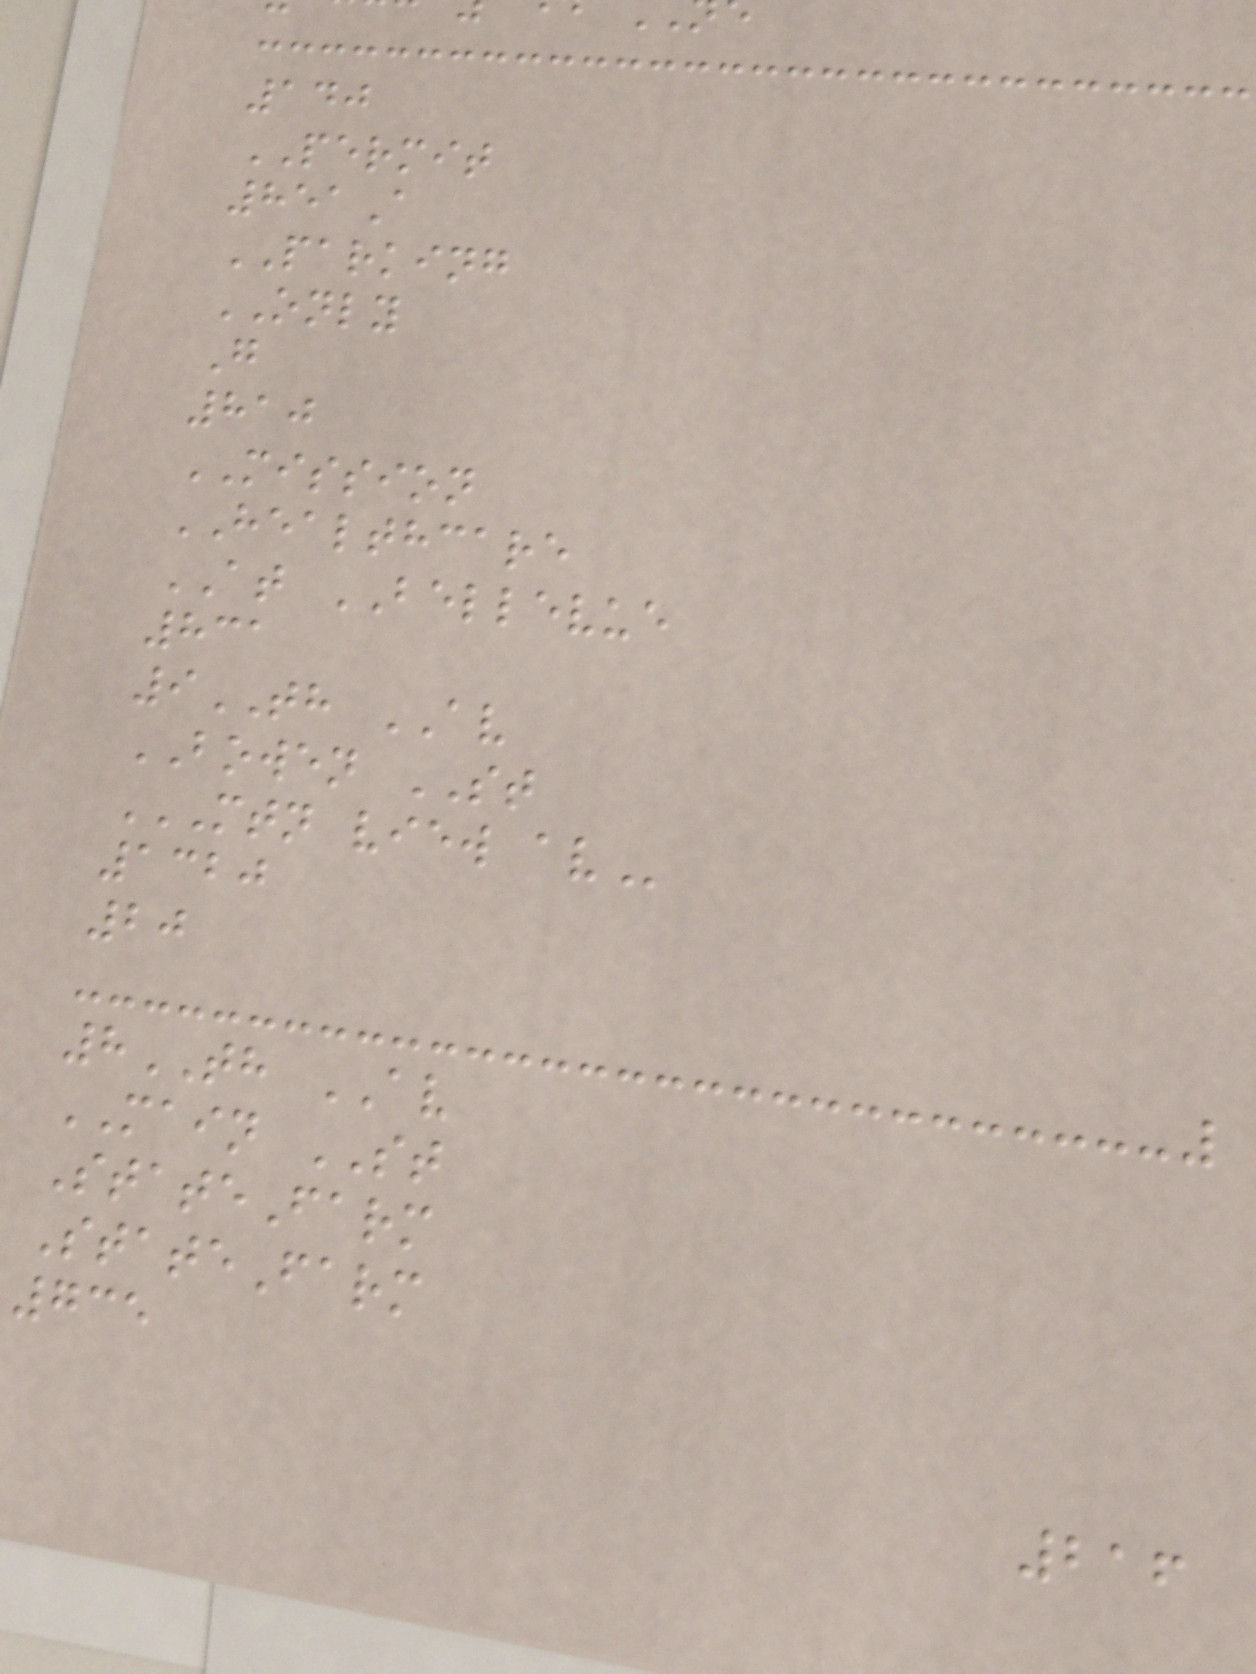140
PERMIT
851A
PARKING
ONLY
G
810
MISSION
HEALTHCARE
AT BELLEVUE
831
9TH AV
BOWEN ST
MTN VIEW AV
1320
20
8TH AV
MAIN ST
StateFarm
StateFarm
735
216
